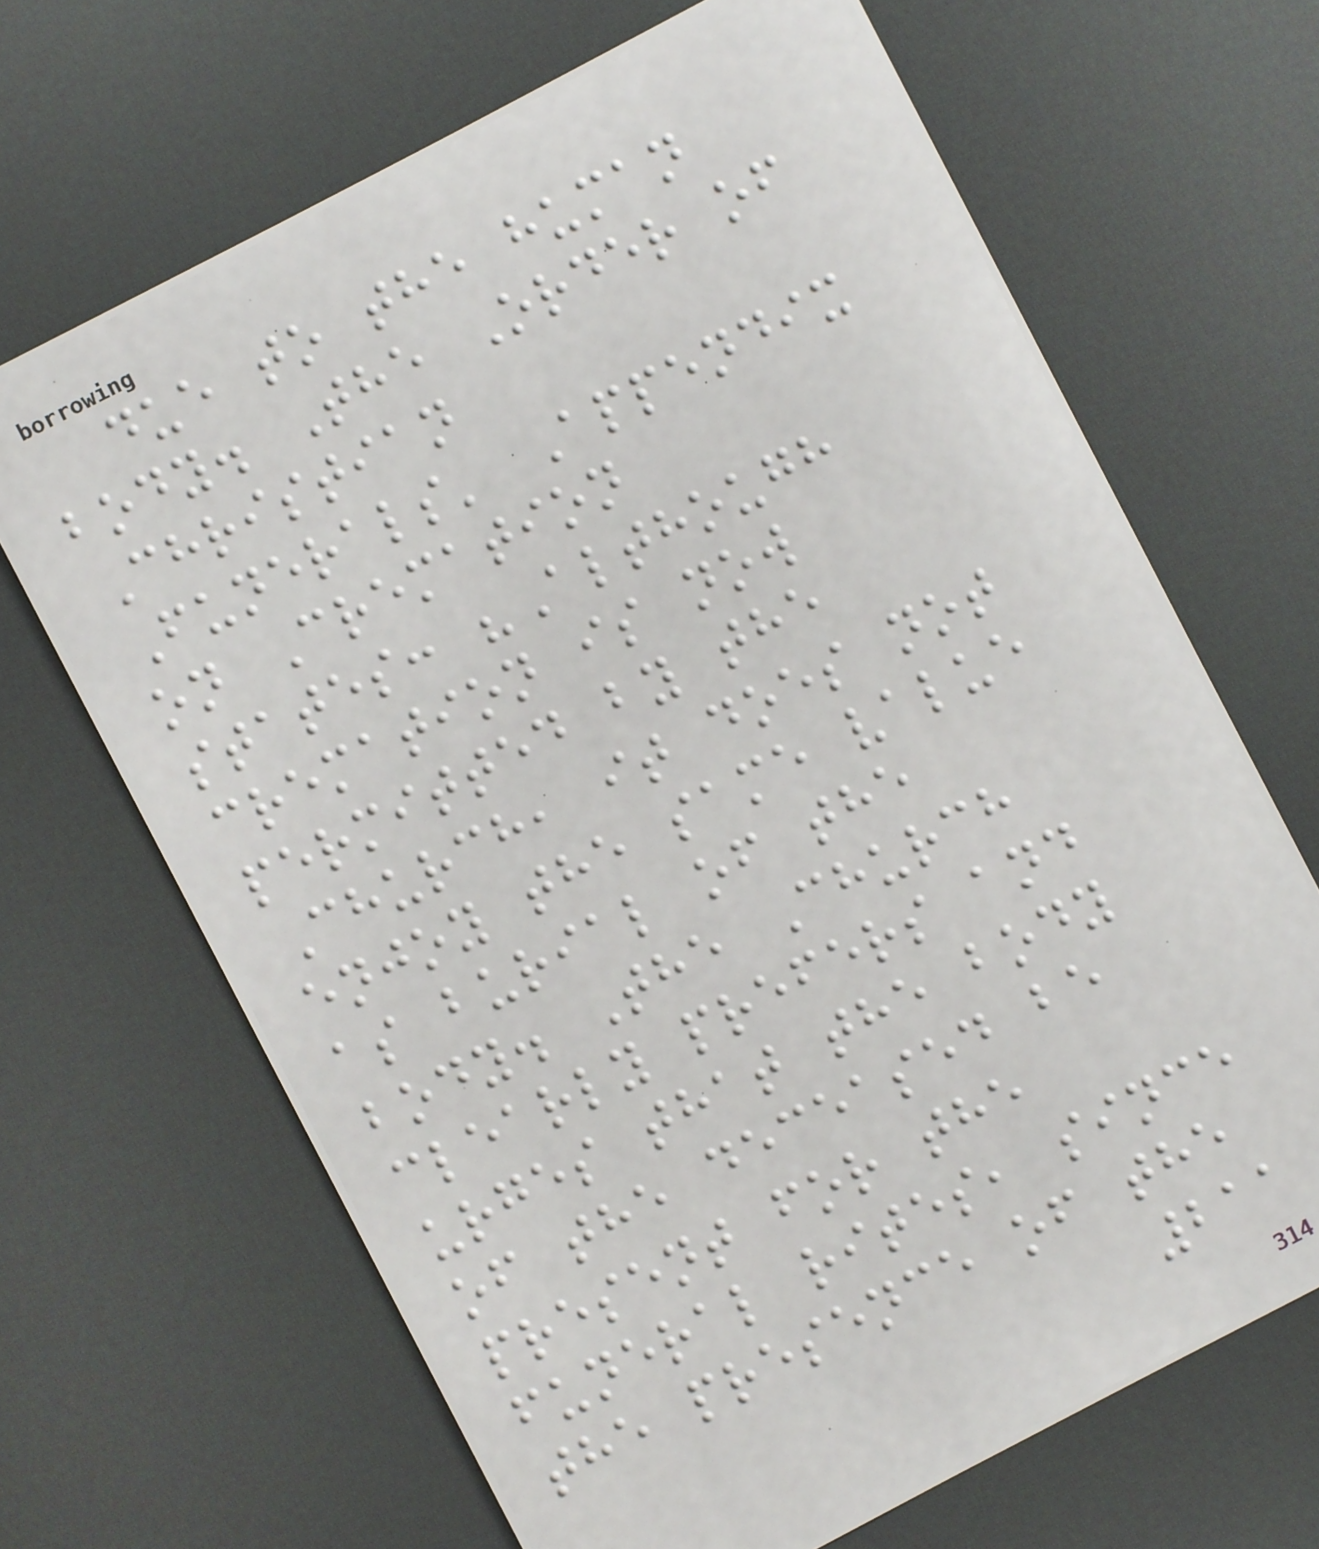due to the human
body. The Order of
Christian
Funerals' Appendix
on Cremation
states: "Although
cremation is now
permitted by the
Church, it does not
enjoy the same value
as burial of the
body. The Church
clearly prefers and
urges that the body
of the deceased be
present for the
funeral rites, since
the presence of the
211
